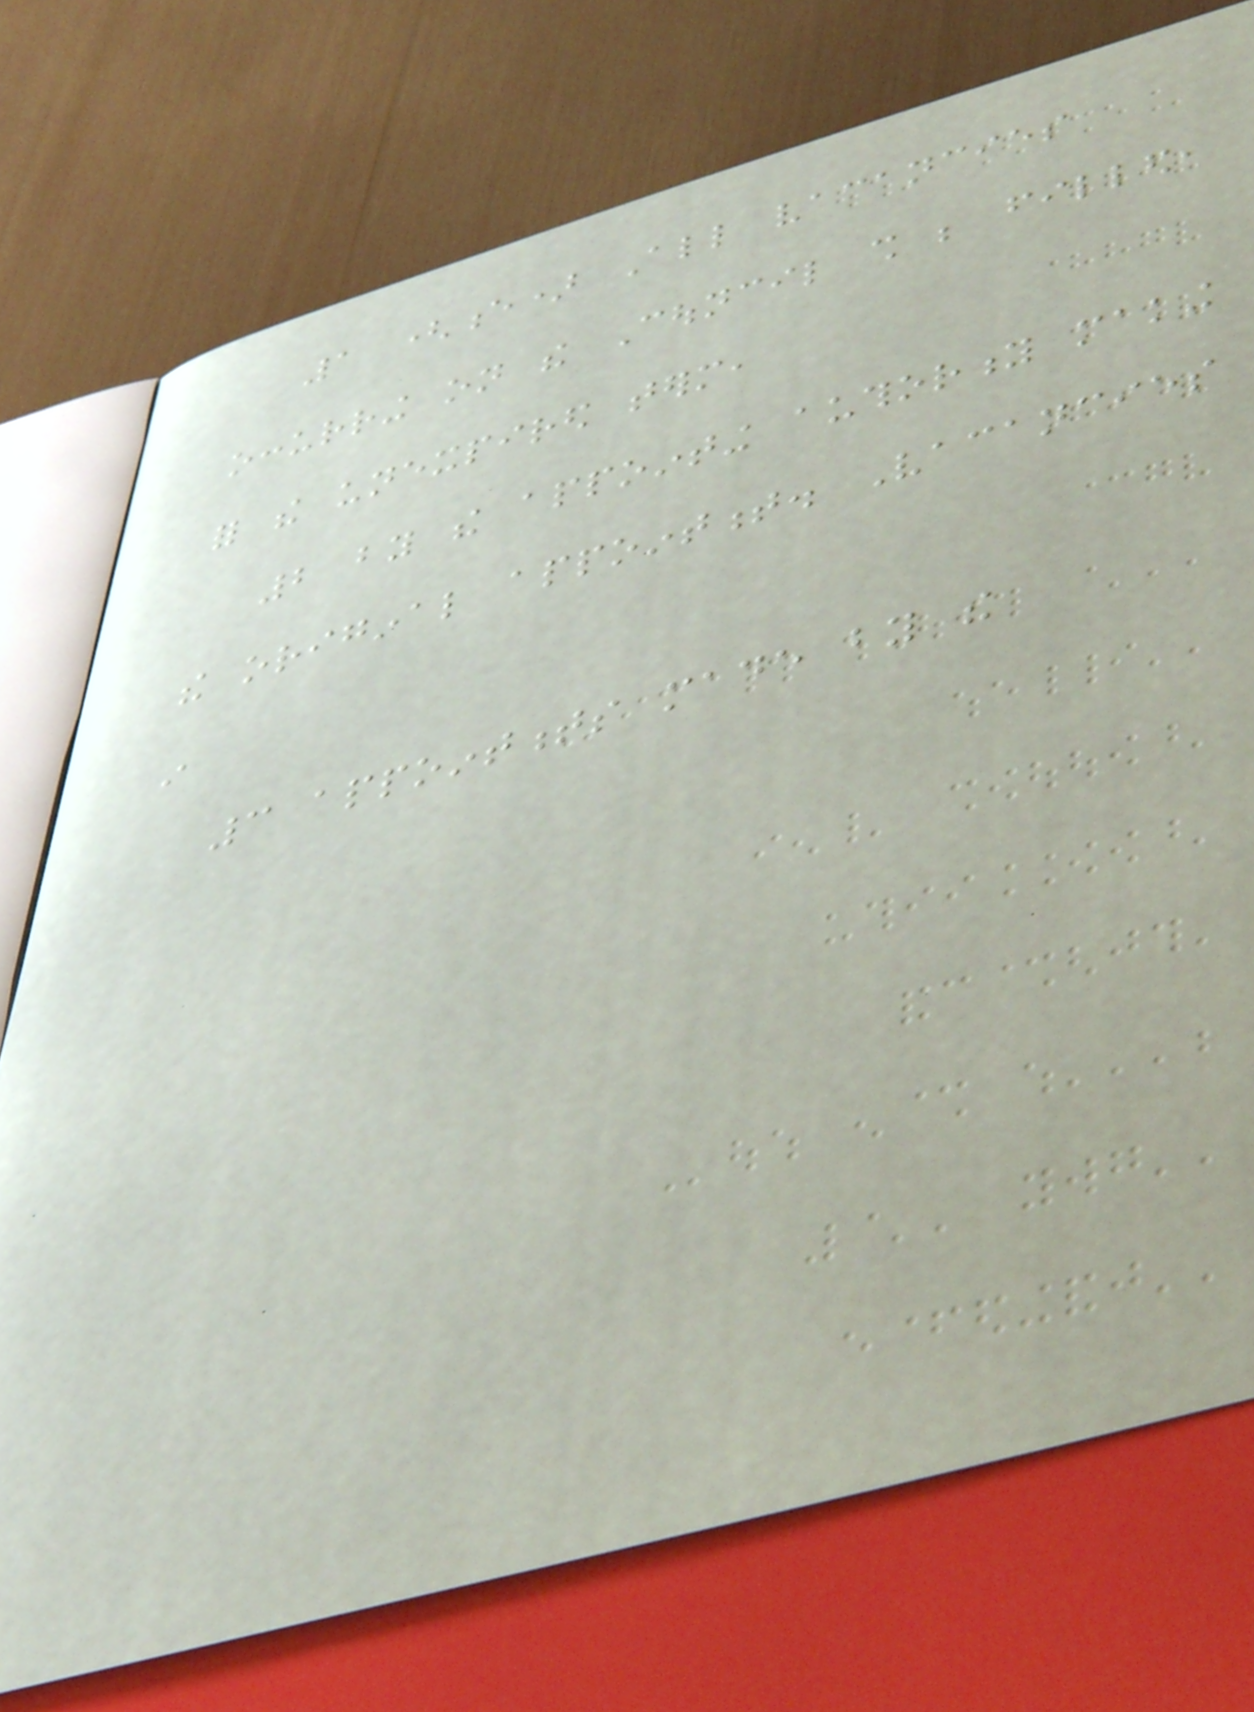1 (e) All vacancies
occurring on the Council shall be filled,
for the unexpired term,
2 by the appointing authority making
the original appointment. Vacancies
in
3 appointments made by the
